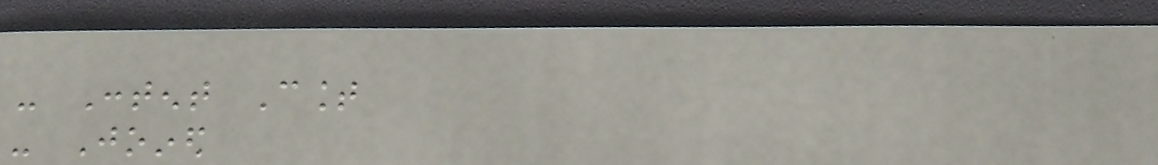- Content Count
- Joined
